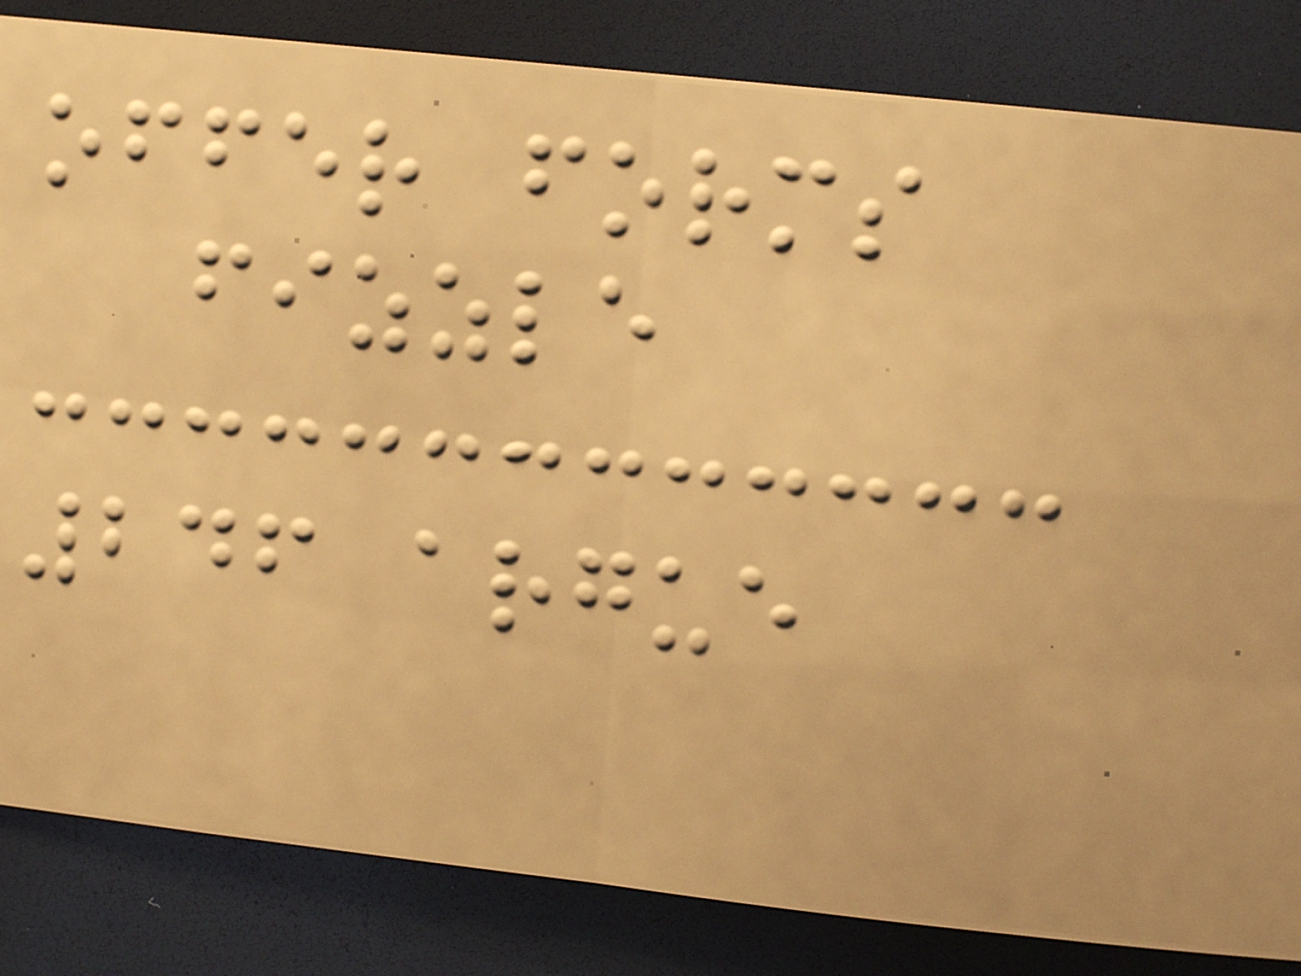offer forms
fizzle
246 argue
